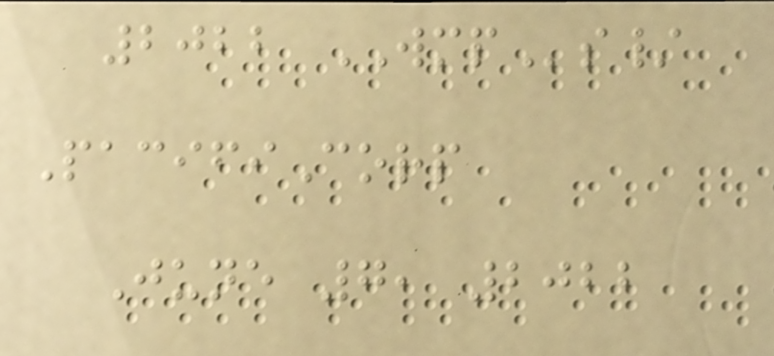2022 WMPs/
PacifiCorp
June 7, 2022
